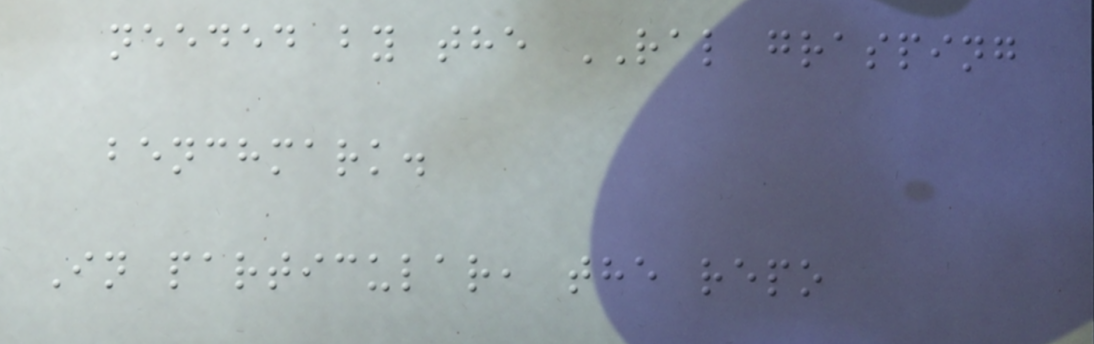needed by the RAL grasping
benchmark.
In particular, the repo
